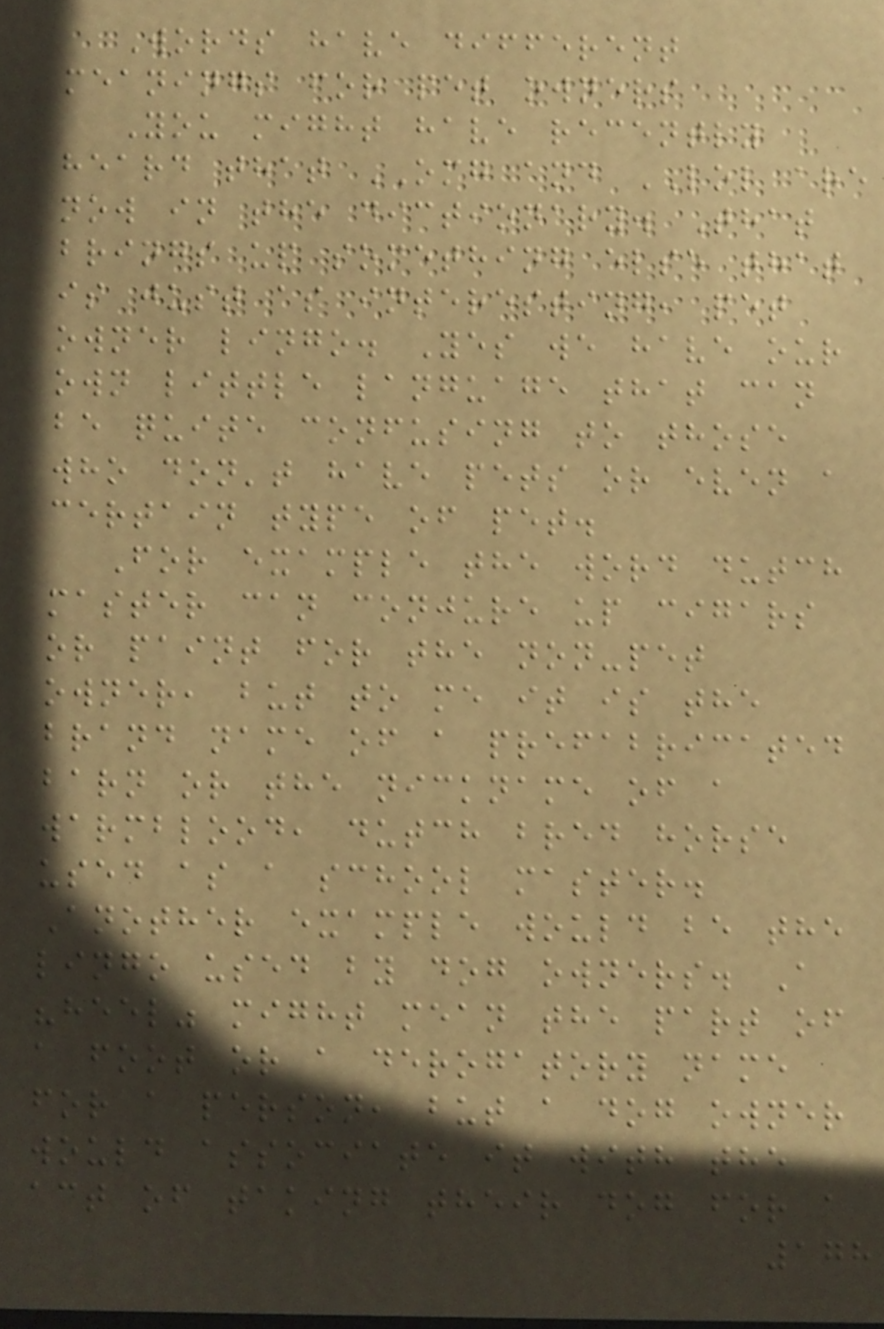Words have different
meanings for pet owners
You might have recently
heard that OMG and LOL are
now in the dictionary. That
brings up something else that
is just as interesting, pet
owner lingo. Yes we have our
own little language that can
be quite confusing to those
who don't have pets or even a
certain type of pet.
For example the word dutch
master can conjure up cigars
or paint for the non-pet
owner, but to me it is the
brand name of a prefabricated
barn or the nickname of a
warmblood, dutch bred horse
used as a school master.
Another example would be the
lingo used by dog owners. A
"heel" might mean the part of
a foot or a derogatory name
for a person, but a dog owner
would associate it with the
act of taking their dog for a
178
